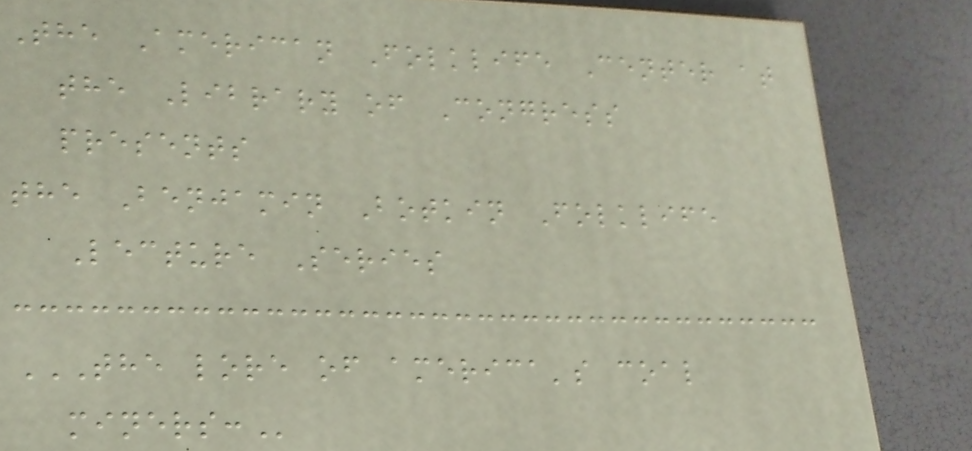The American Folklife Center at
the Library of Congress
presents
the Benjamin Botkin Folklife
Lecture Series
THE LORE OF AMERICA'S COAL
MINERS:
